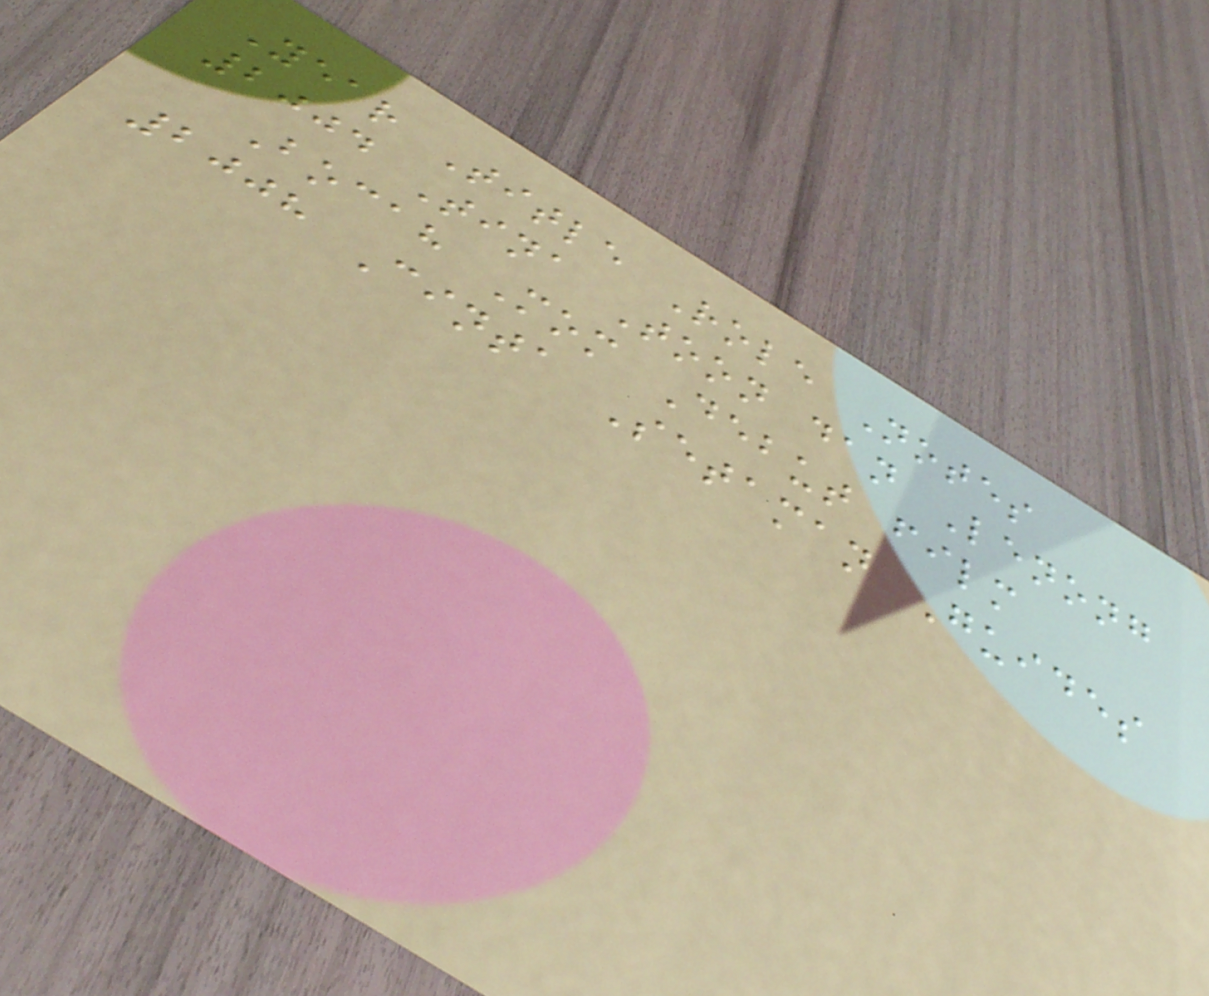Year Title Role Notes
2004 Tina Toon dan Lenong
Bocah Mom Debut film
2008 Cinta Setaman Guides
